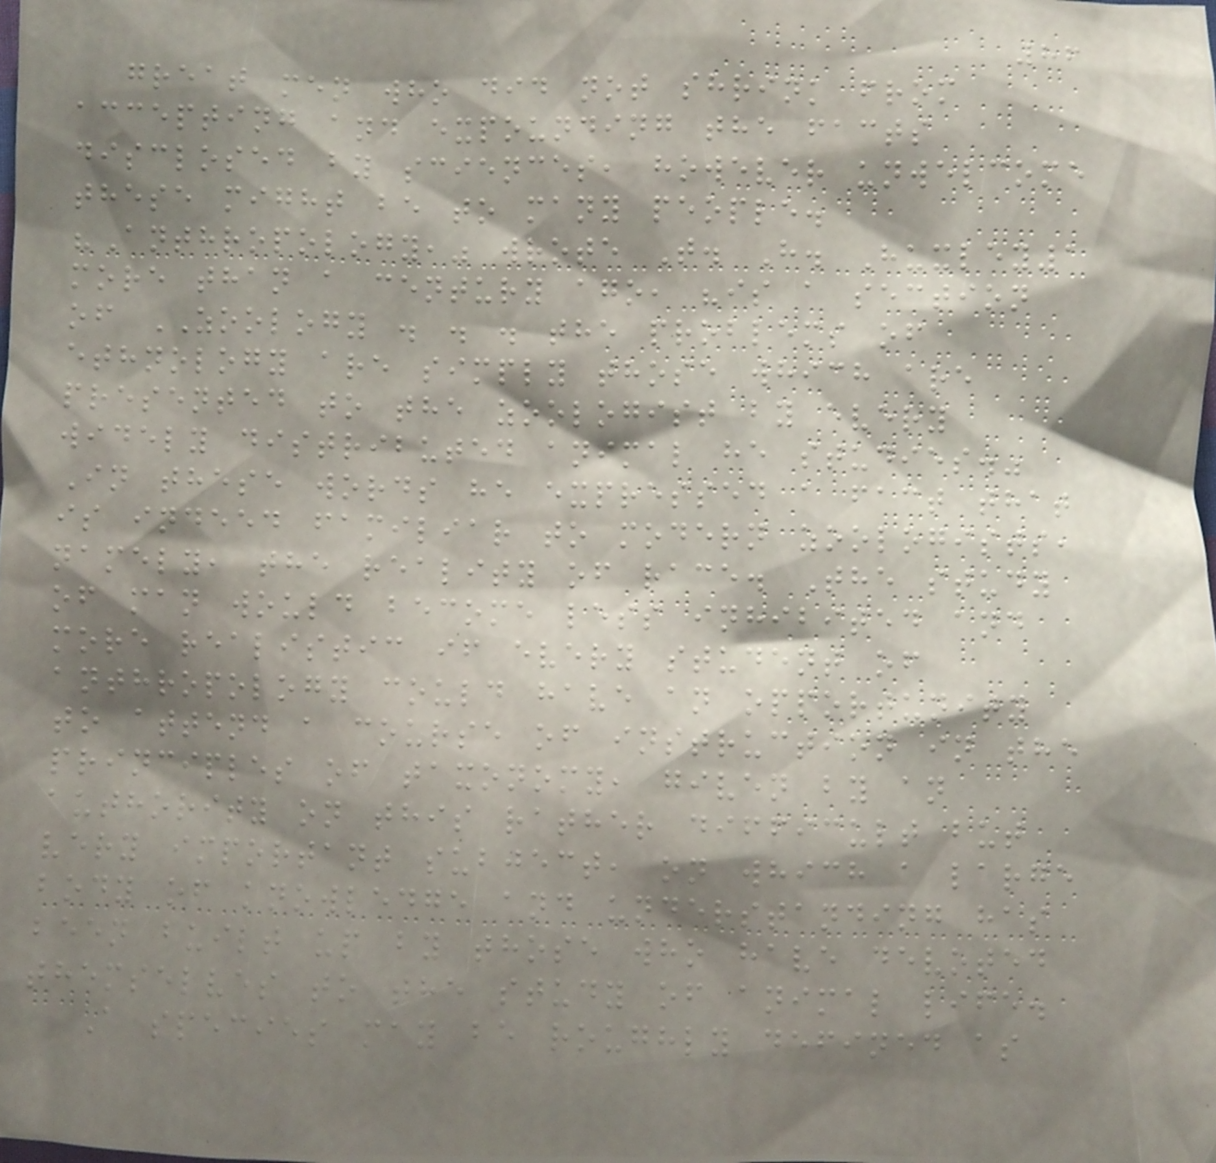86
great men who did not shrink from
accepting and expounding the facts
disclosed by sciences, however unwelcome
these might be to many people.
"Anthropology," wrote T. H. Huxley1
more than a century ago, "is a section
of ZOOLOGY . . . the problems of
ethnology are simply those which are
presented to the zoologist by every
widely distributed animal he studies."
In these words he expressed a fact that
is indeed familiar to modern zoologists,
namely, the reality of race. The study
of man would become less inhibited and
more realistic if every student of
anthropology could have an opportunity
to attend a course of instruction in the
principles of taxonomy, given by an
authority on this rather difficult but
very important subject, on which a large
body of knowledge and understanding has
been built up by those who have devoted
themselves to the study of animal life.
A species may be roughly defined as
